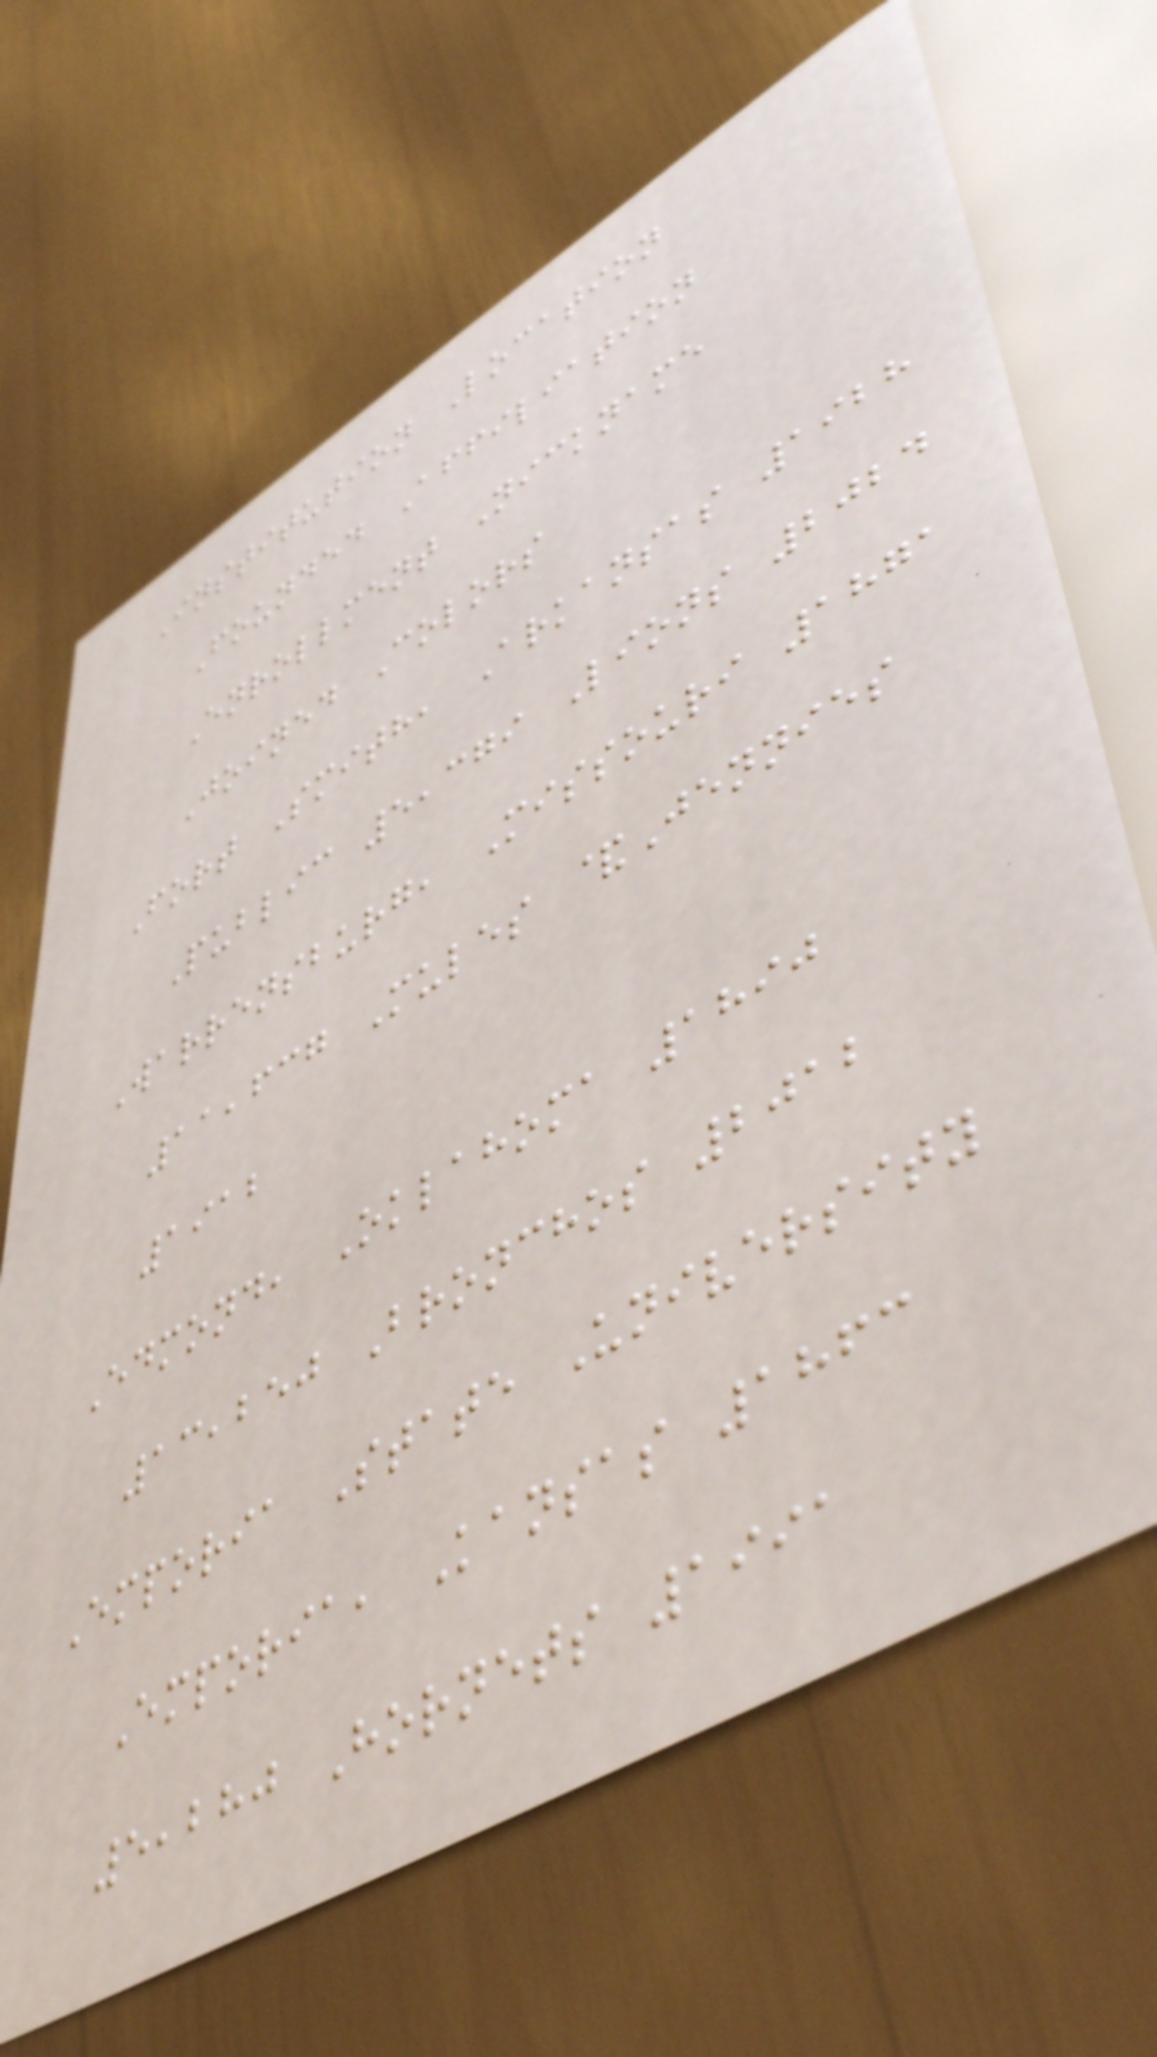Institution Location
Founded Affiliation
Enrollment Nickname
Joined Colors
Fort Smith, Arkansas 1928
Public 5,379 Lions 2024
Warrensburg, Missouri 1871
11,637 Mules &Jennies
1912
Edmond, Oklahoma 1890
13,250 Bronchos 2012
Emporia State University
Emporia, Kansas 1863
5,280 Hornets 1991
